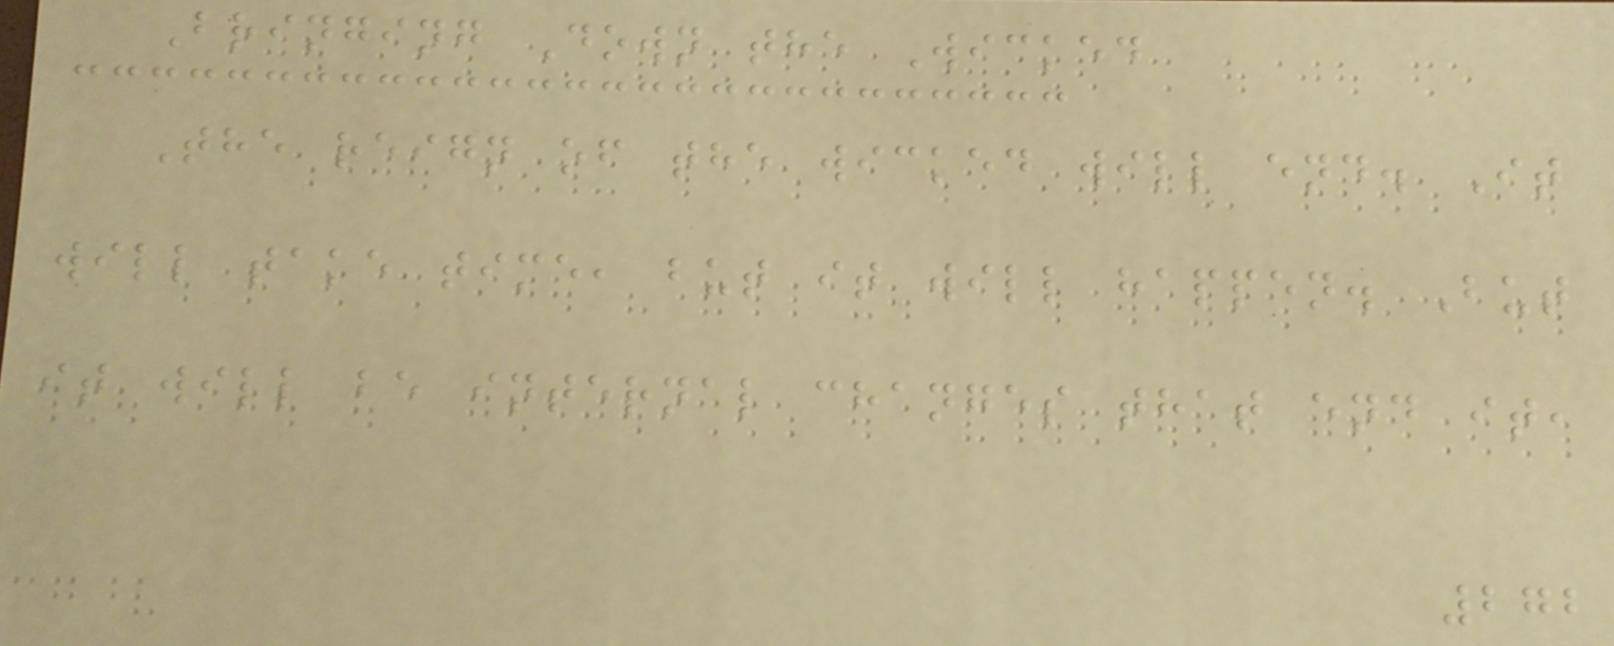Bringing Down the Wicked
The reign of the wicked will end. It
will take time, but it will happen. But
it will be internal changes that end it,
272
